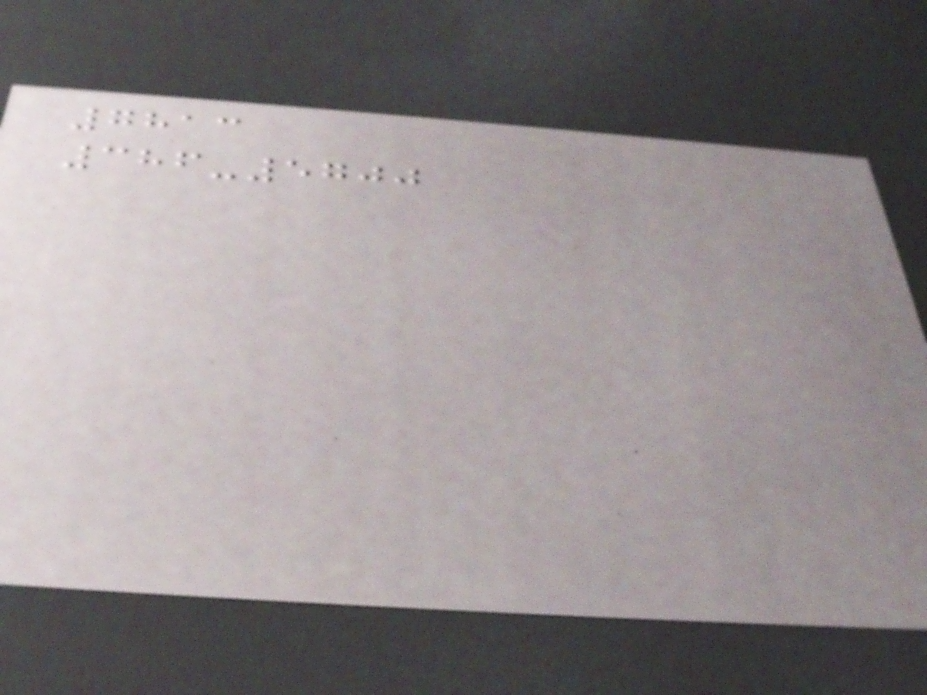7813
386-5700
